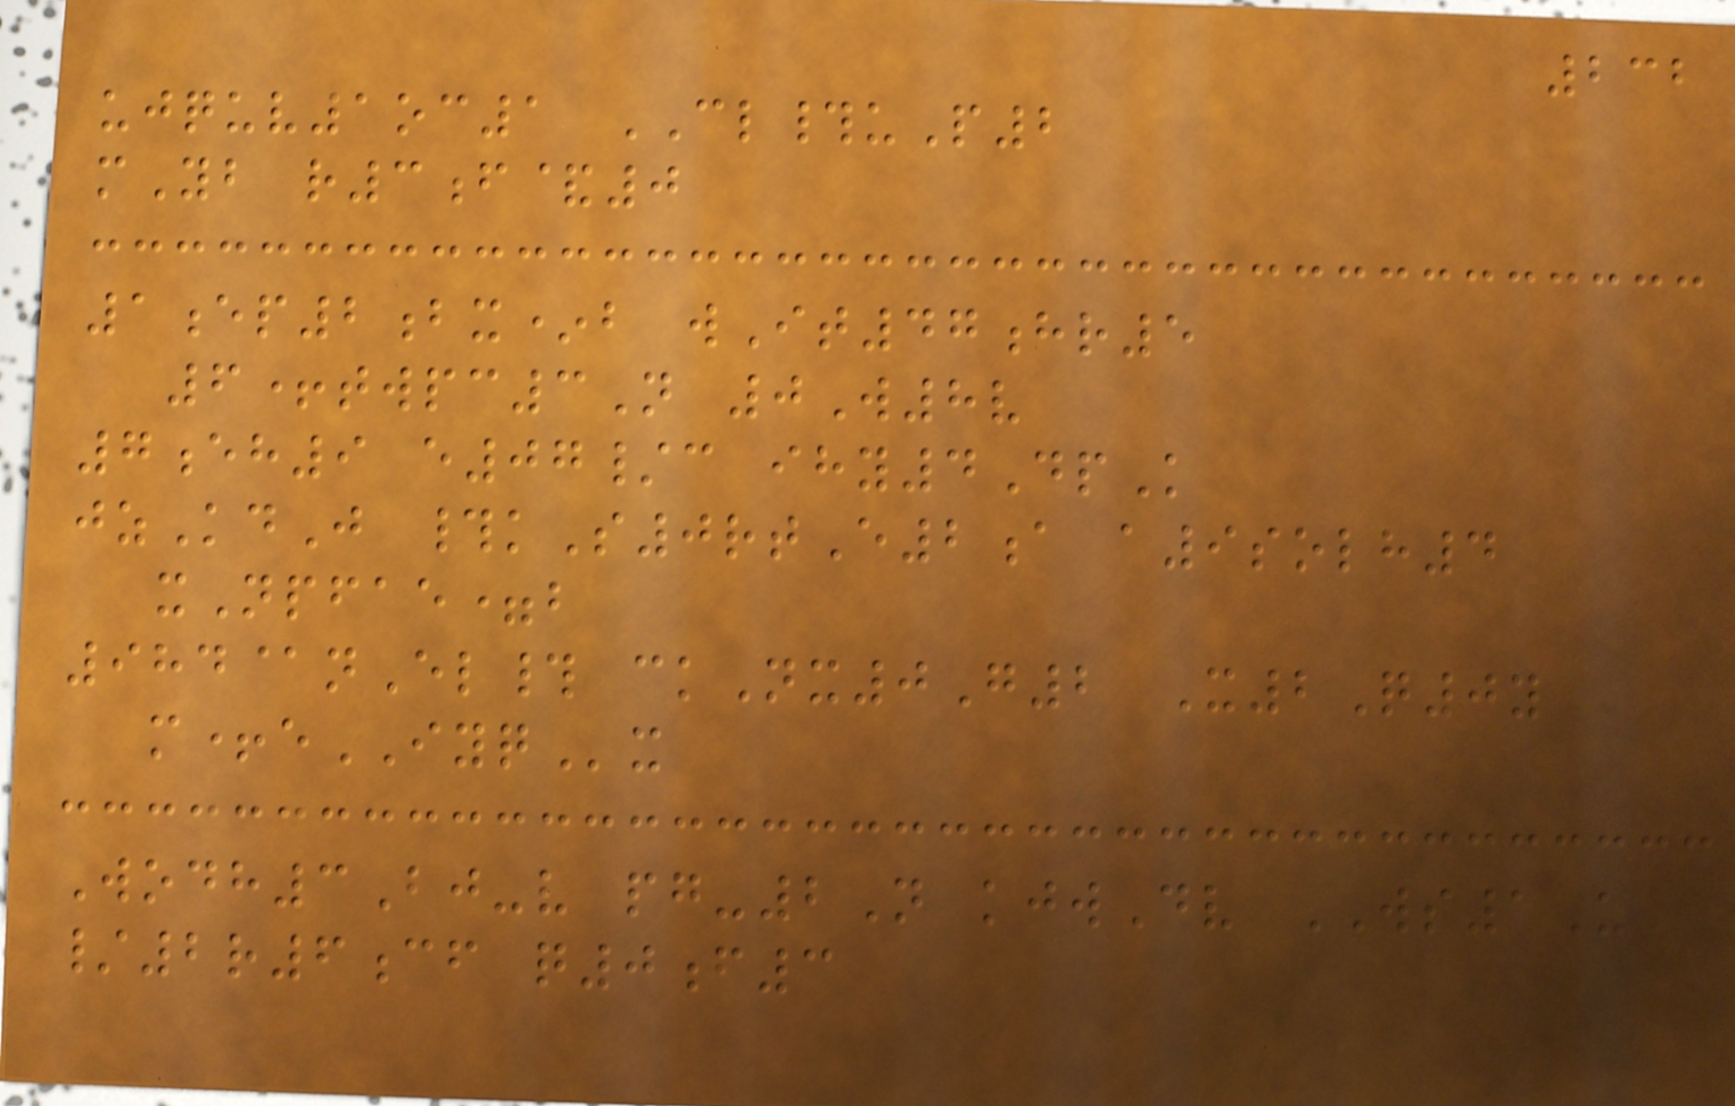232
ujquv1oc1 CL#uP2
mYb r3f&0
1ep2bx*b wIt47hr5
6+twpc3N 0W8v
7eh9 e07/c ihy4DpK
jzKdJ #kS0rtE2a a9solh4
xNpfae=b
984@nEl# ckNx0G2 X2Q0y
m+eIYQx
Wodh3Bj-v pg-2N kjwDv WS1U
/2r6cf q0f3
